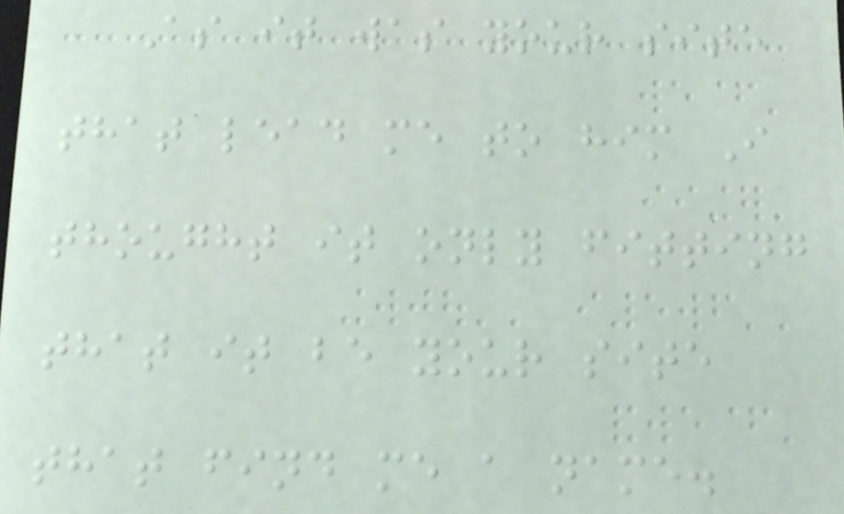As it was your site
that lead me to him I
thought it only fitting
that it be your site
that find me a name.
